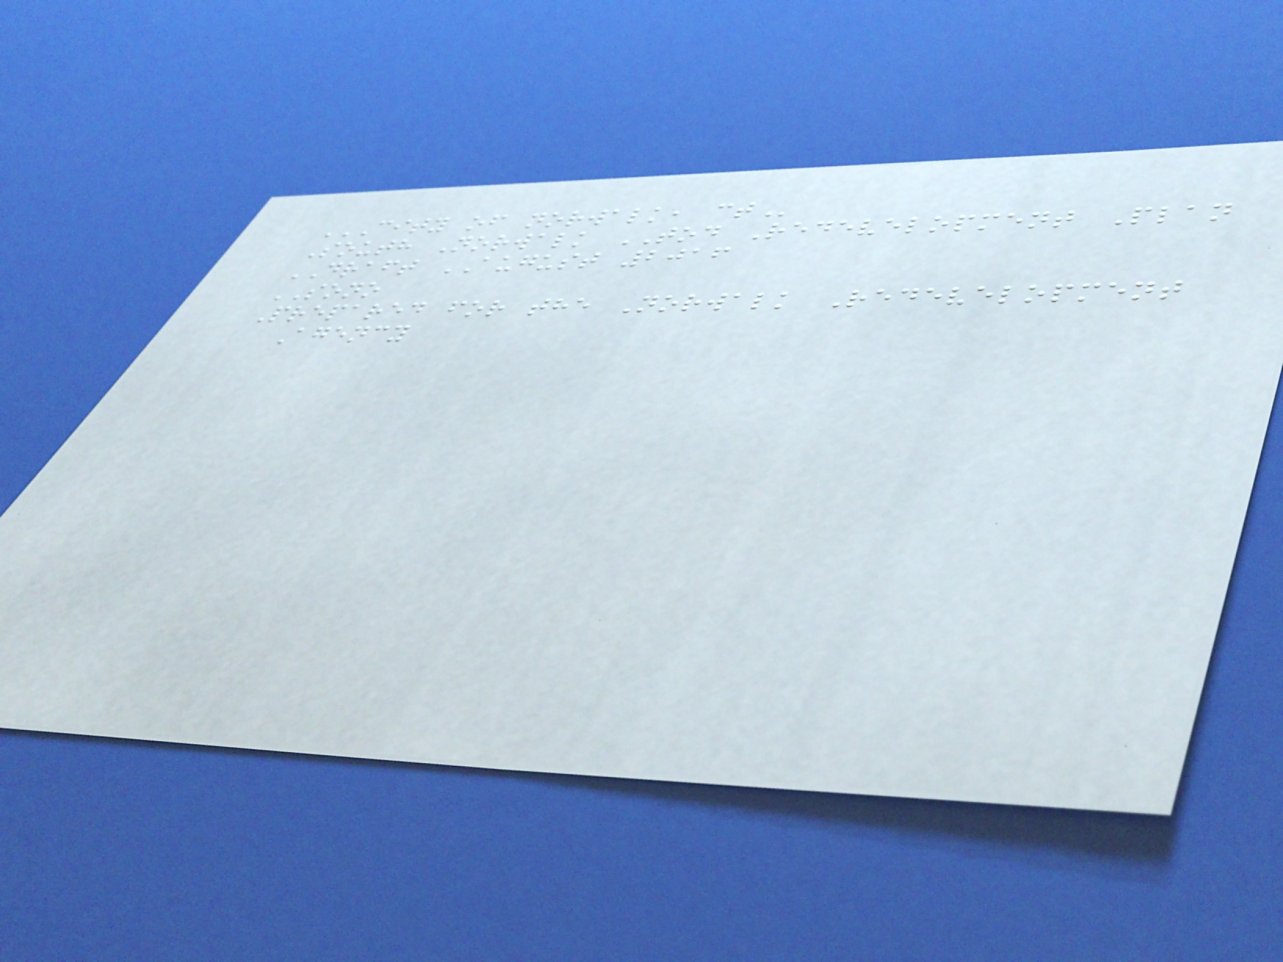CITY OF NORWALK, CT
South Norwalk TOD Redevelopment Plan
DRAFT AUGUST 2016
SONO
Prepared for the Norwalk Redevelopment
Agency
